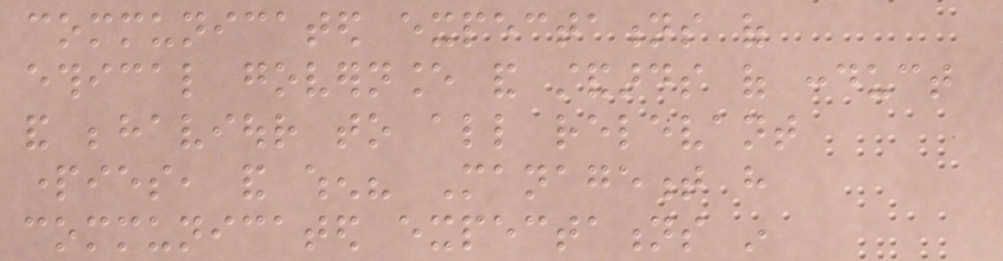communicated expectations of
ethical governance and standards of conduct
and behaviour to all relevant
parties, and when? Management have
communicated expectations in
